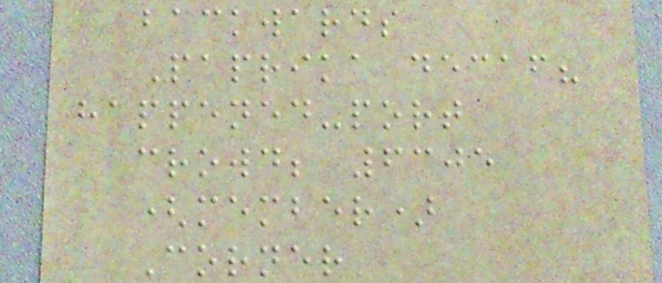backwards
Paprika decaf?
happened-port
crowd; 6305
(member)
Corner
